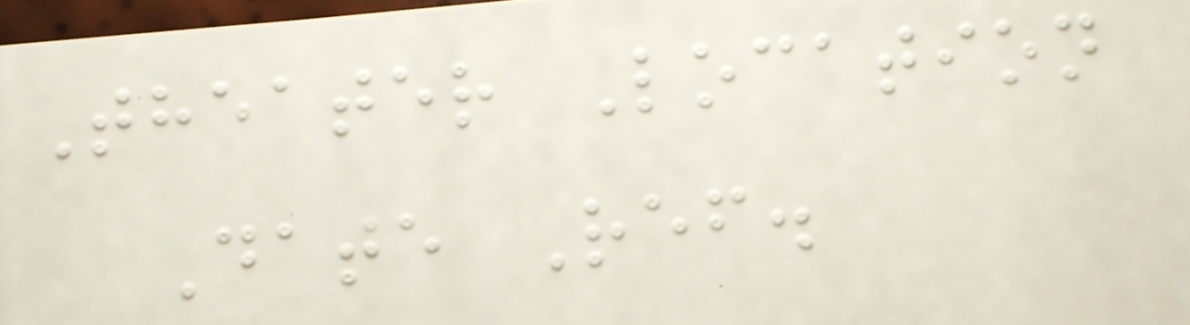Theater Location
Date Ref.
